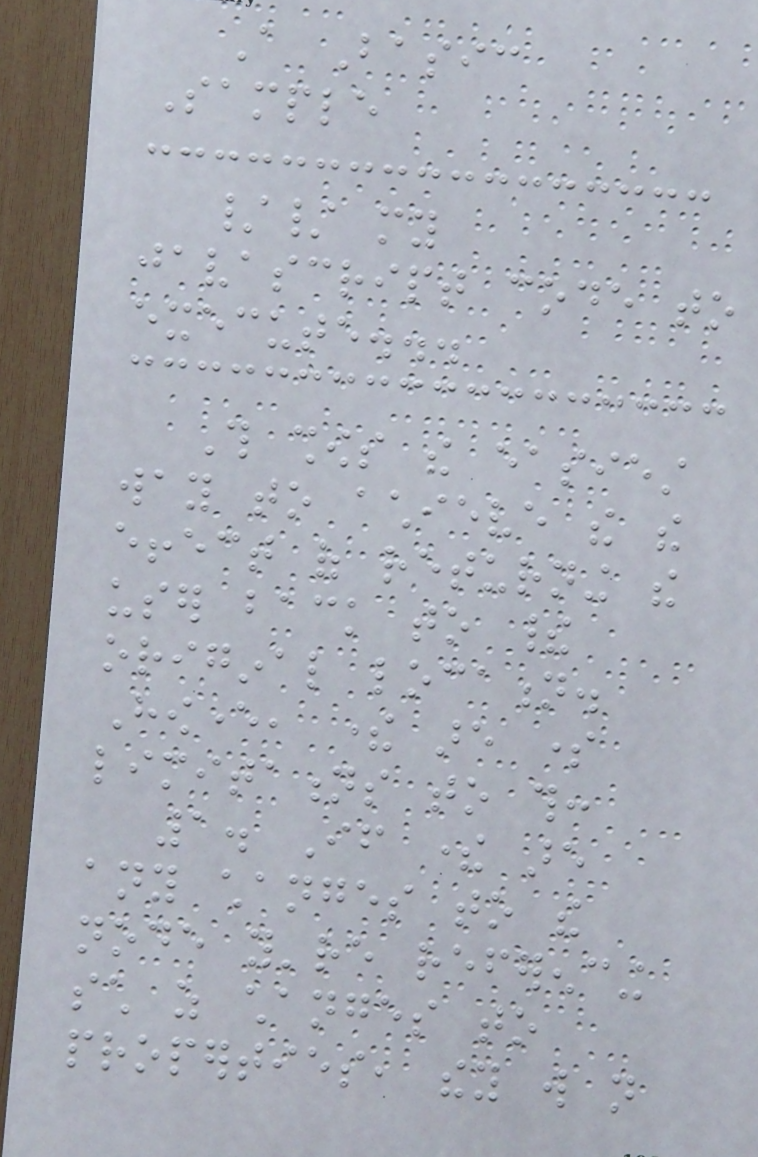A Basic
Sample
// my
javascript code to
execute...
This shows the easiest
way to achieve the the
effect of returning the
user back to their
original location.
However, there are some
limitations to this:
1. If there are
any changes to the
node you're referencing
such as changes to
properties, they will not
